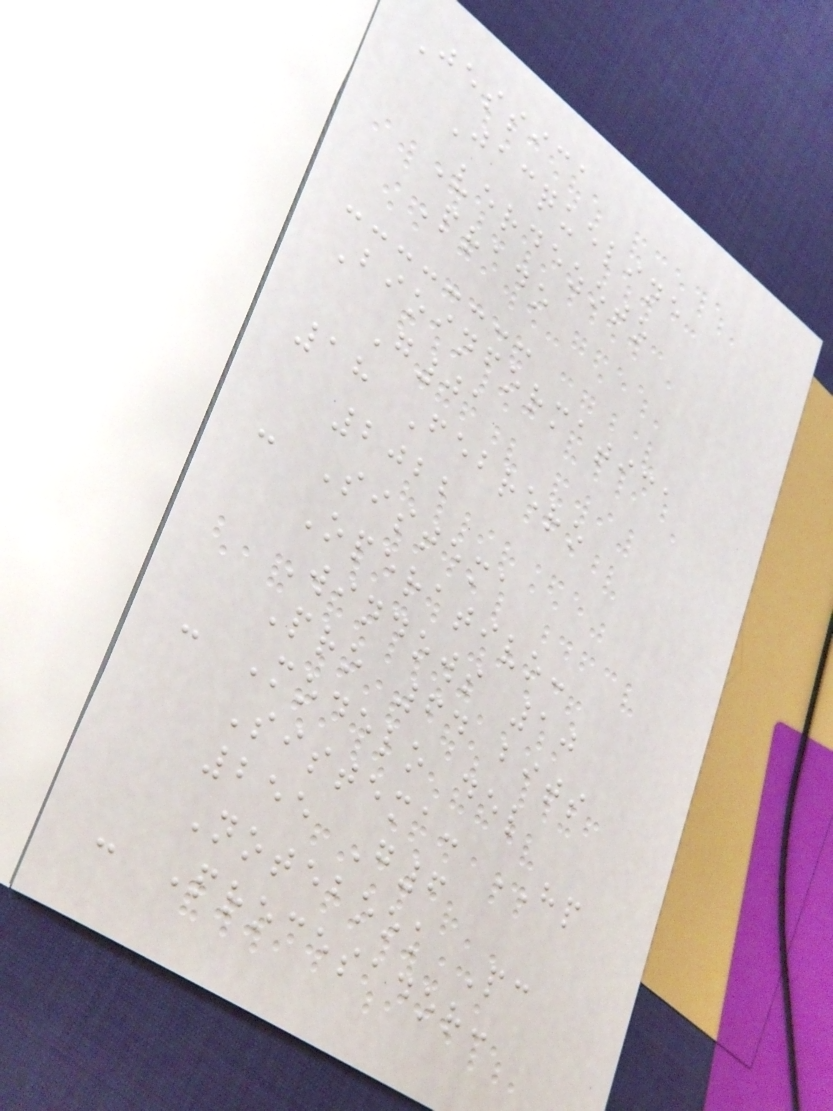Jessica
Jacqueline
Verdezoto
Prado
Bioinformatica
G01
18 Febrero
2022
- Sistema
Operativo:
Windows 10
Pro 64 bits
- Modelo del
Sistema: HP
255 G6
Notebook Pc
- Procesador:
